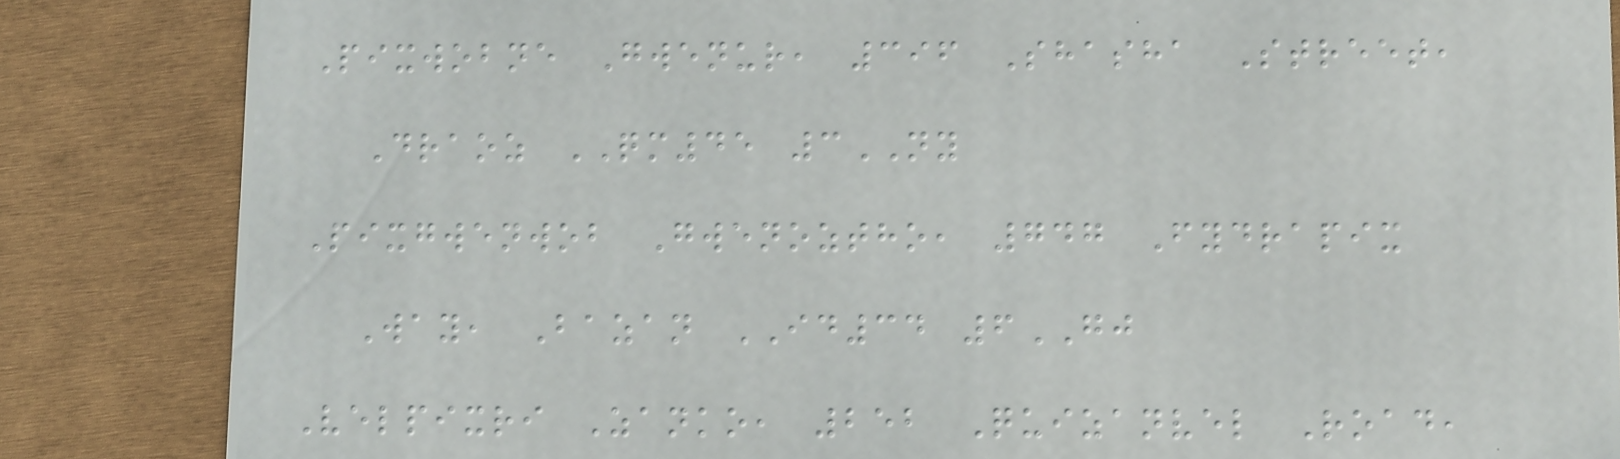Pixwobne Gwenur, 396 Shasha Street,
Draoz QM45 3NY
Pixgwenwob Gwenoztho, 747 Fydrapix
Way, Bazan ID34 6GJ
Velpixri Zanko, 252 Quizanvel Road,
